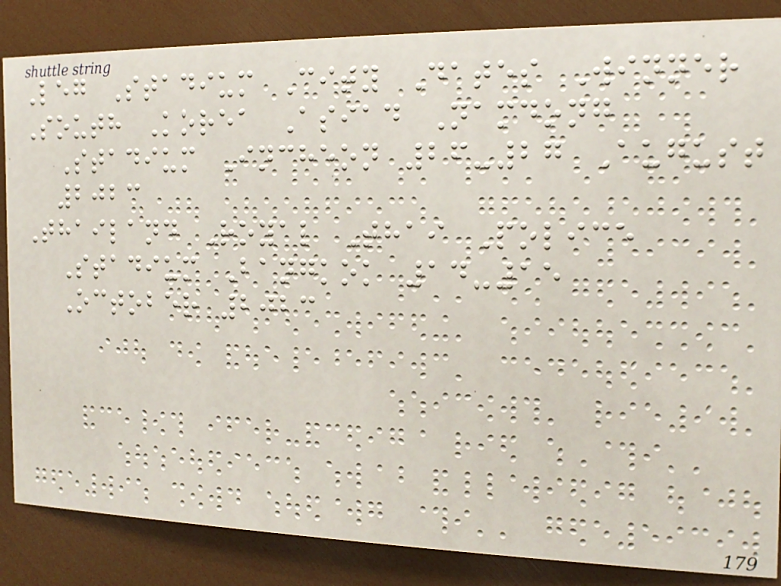Leg Stadium City Dates Winner
South Korea Asiad Namdong
Stadium Incheon 26-27 August
2023
Thailand Royal Thai Police
Stadium Bangkok 14-15
October 2023
